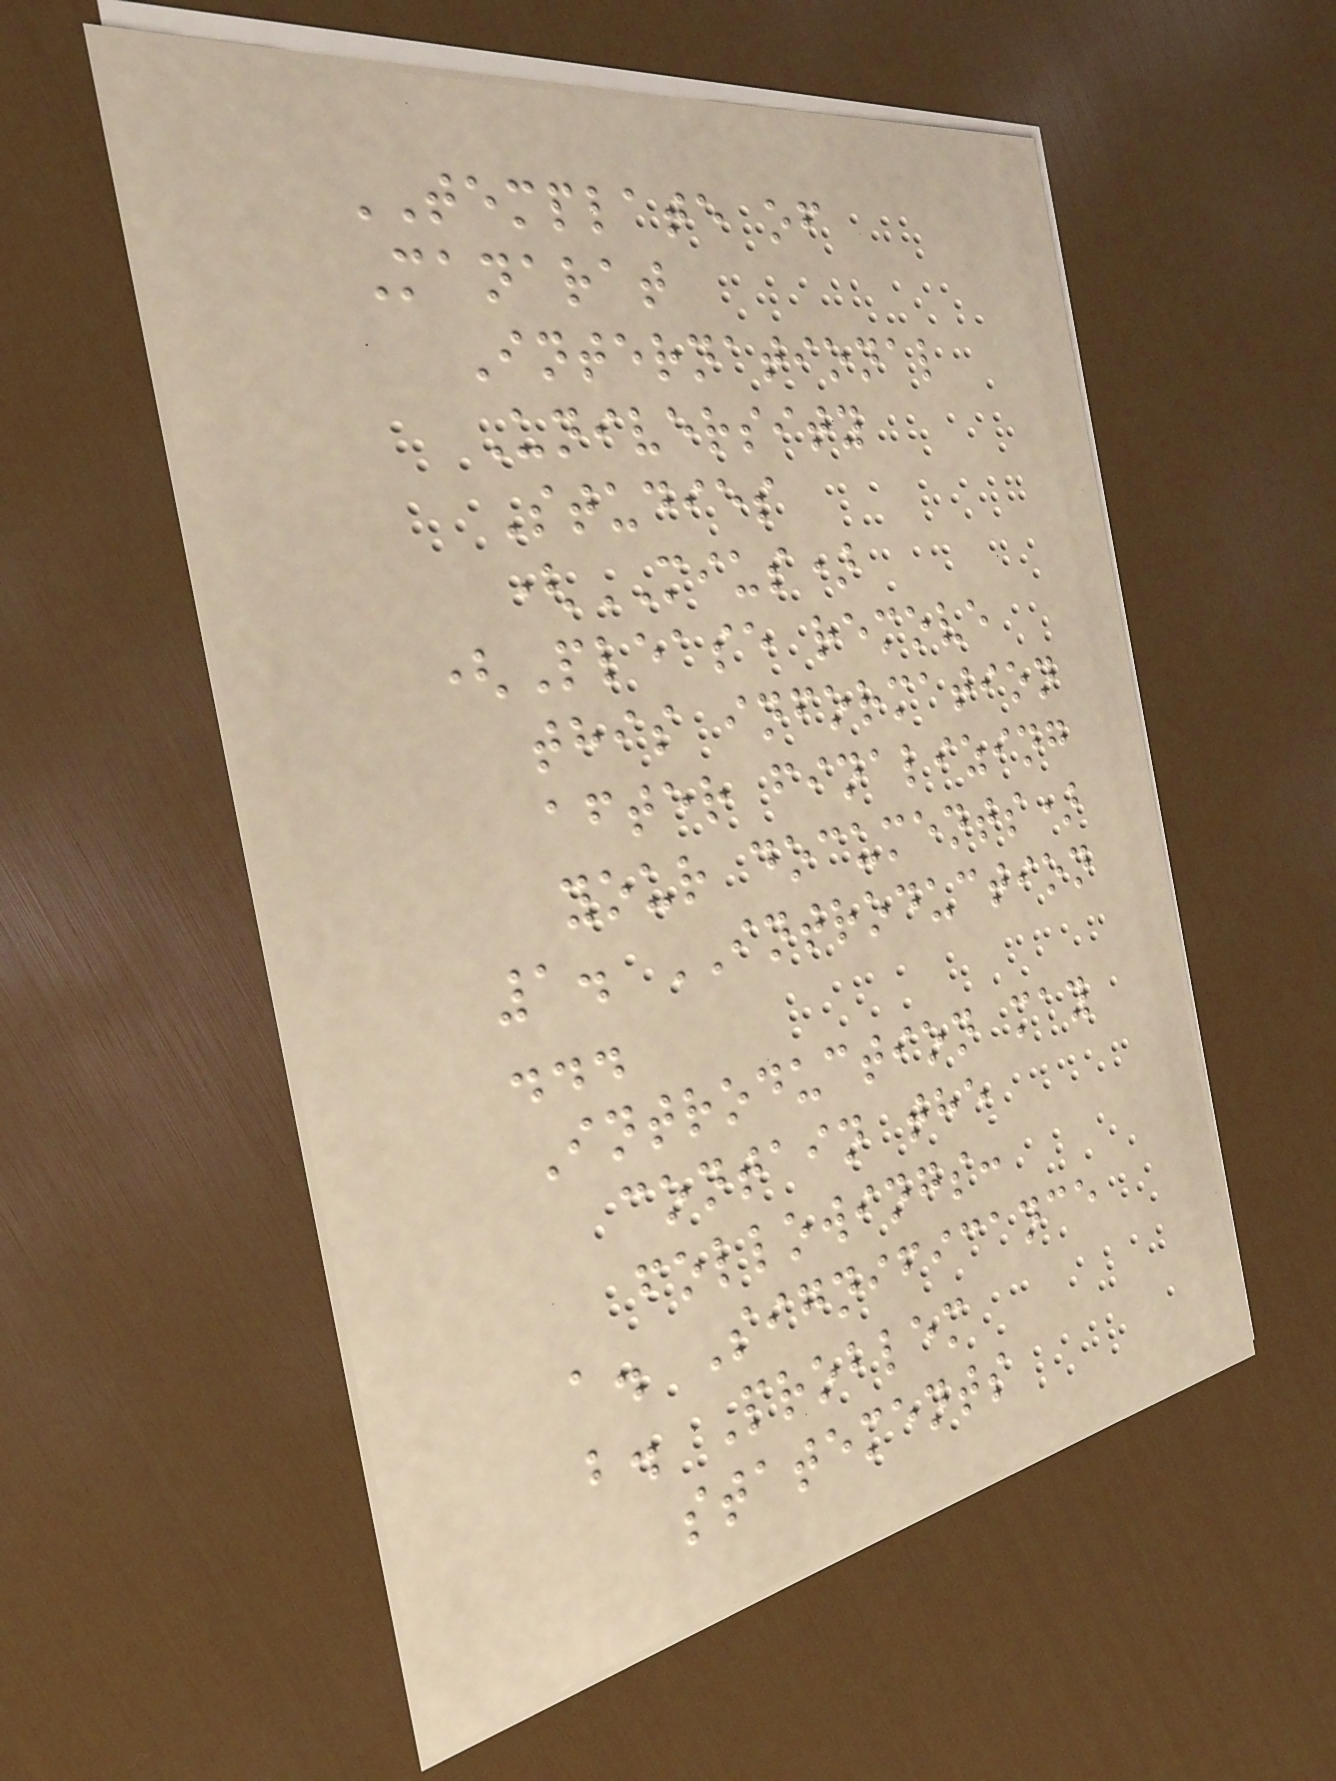TEMPLATE of
Manarat
International
University
Studies
(MIUS)
(Please remove
this information
after finalizing
your documents)
1. INTRODUCTION
...
Introduction may
contain the
followings:
a. Significance
b. Problem
statements
